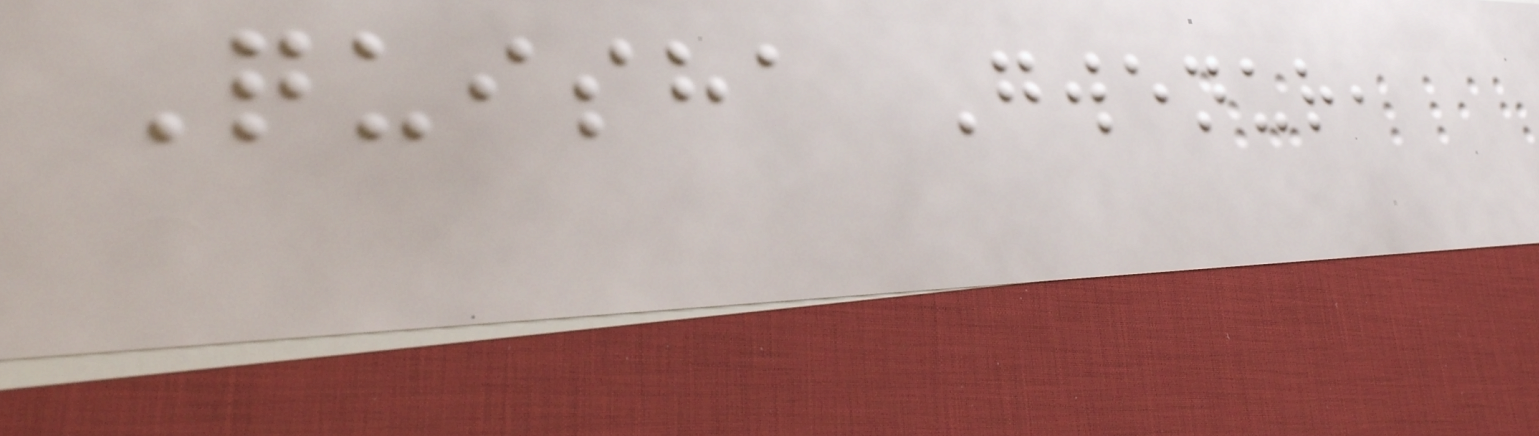Quisha Gwenur,
